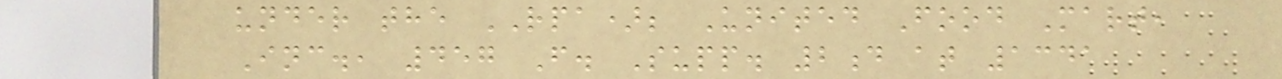under the RPA); United Food Mart,
Inc., 457 F. Supp. 2d at 1341
